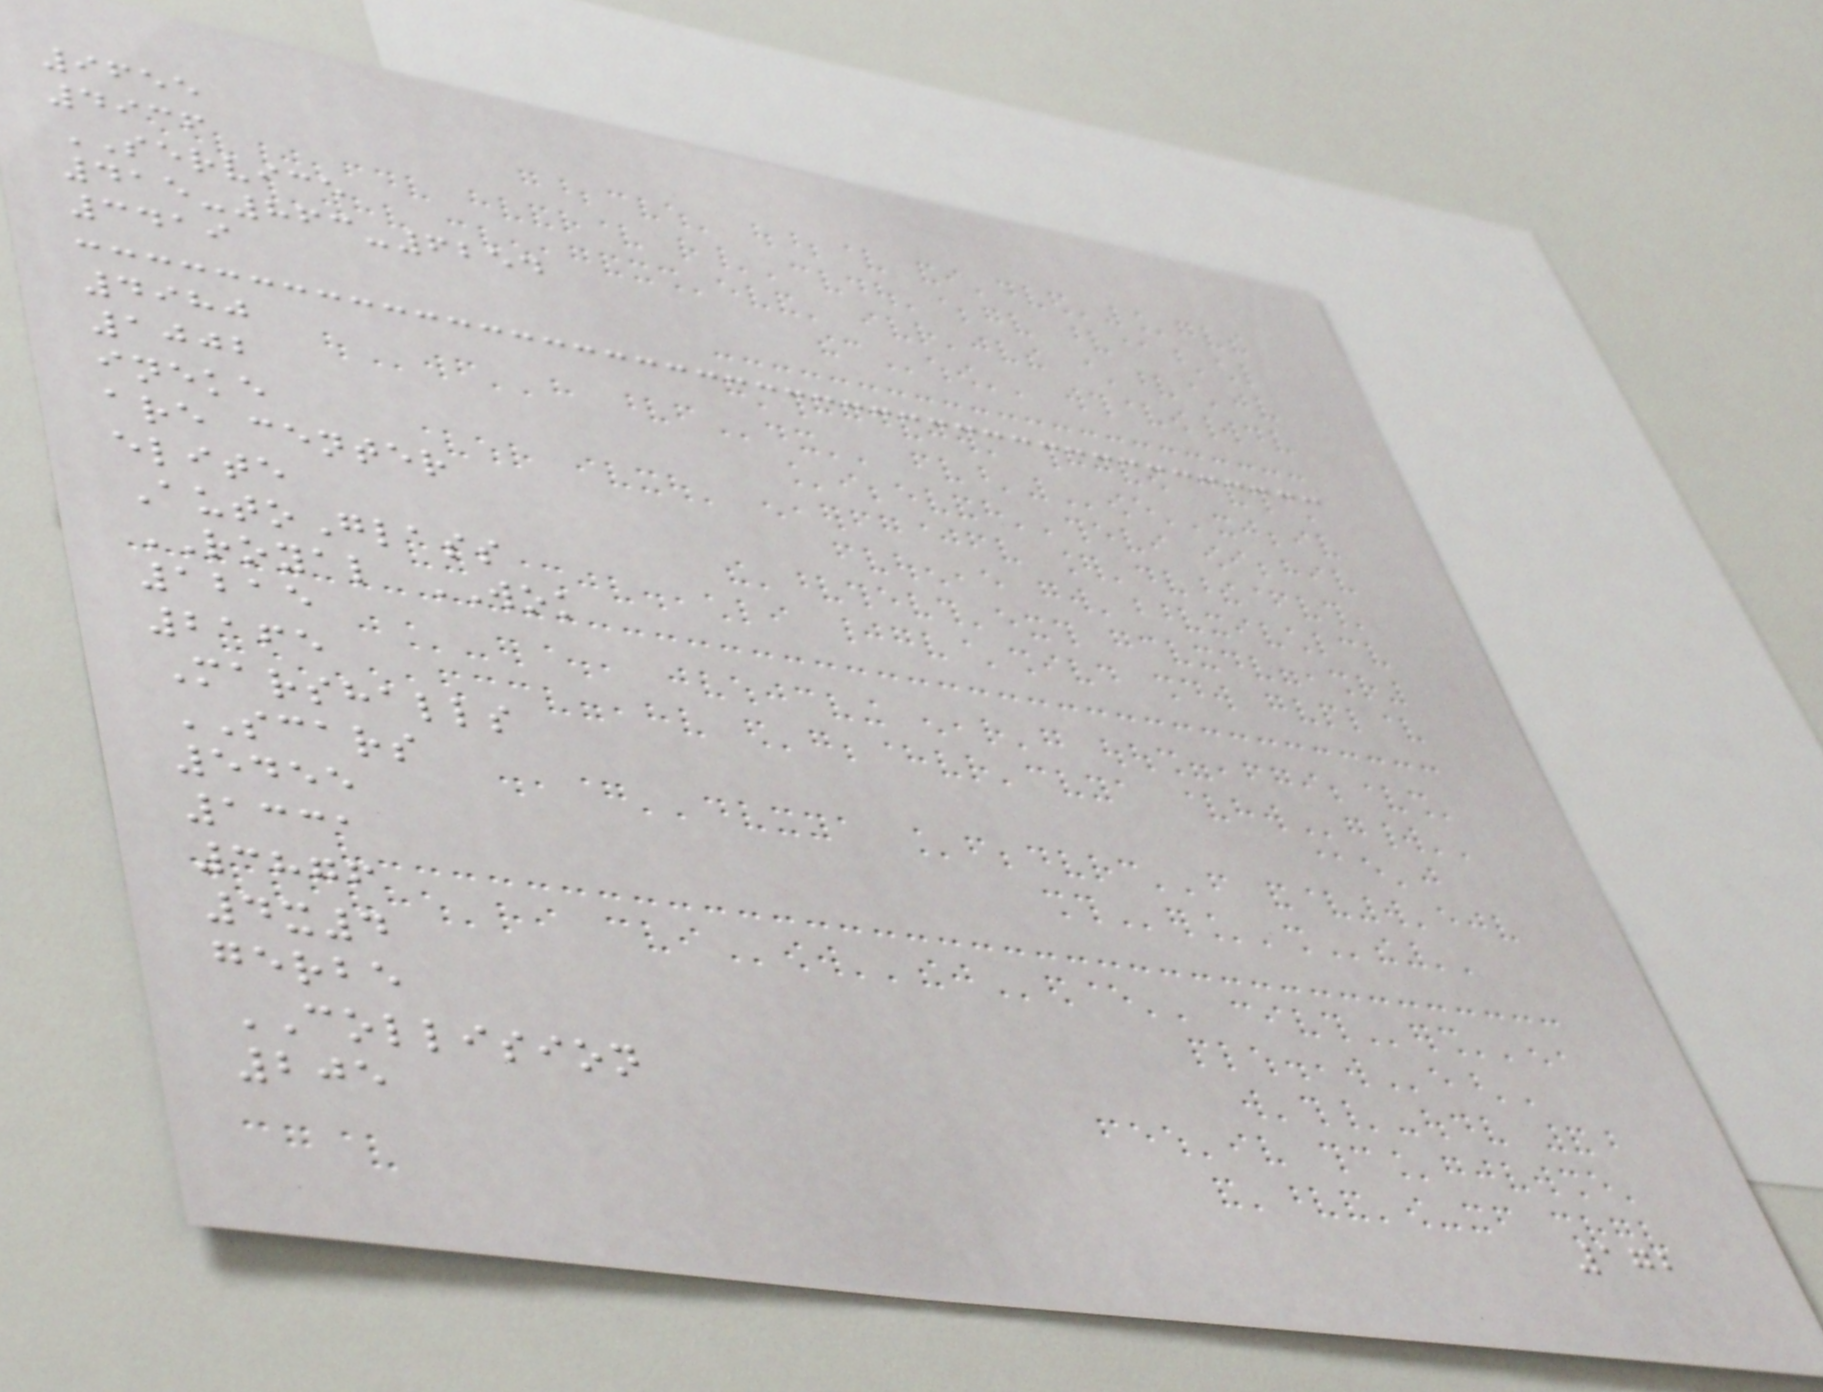9655
4936
SERVICE
415-863-6254
3419
4980
1002
ineke
are center
elite
AutoGlass
ROYAL WOK
1215
2165
Marshalls
SCARS
5455
1331
3876
4x4
gerbe
COLLISION
205
172
